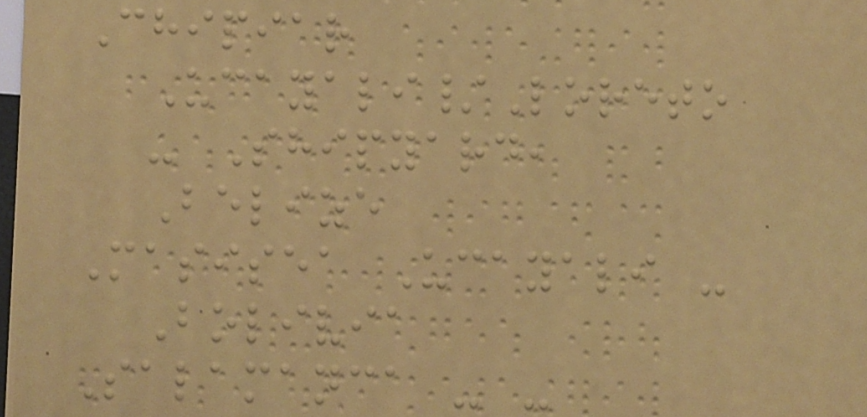Chipiar
Ucayali/Loreto
- Shipyard,
Belize
Masisea Ucayali -
Bolivia
Salamanca - -
